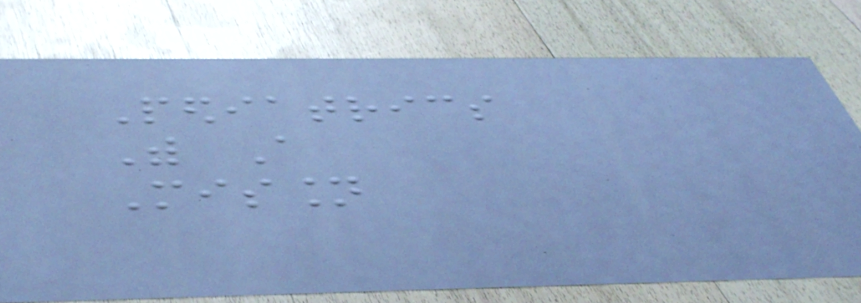Pediatrics
With A
Mission
